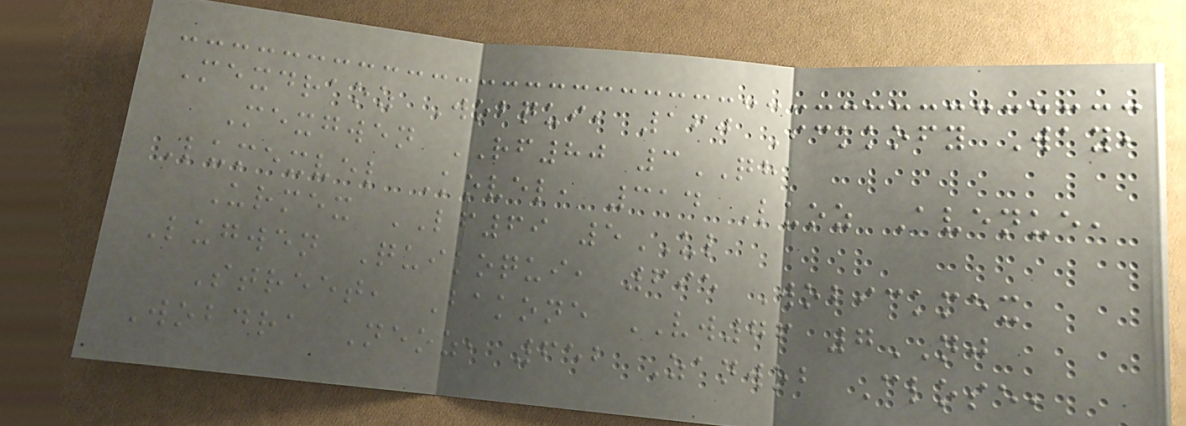Mexdraoz Wobqui, 160 Ickkofy Way,
Mexgwen RF80 3QH
Lumexvel Kovel, 314 Luoz Avenue,
Urmex LF69 5UL
Lugwen Quikoqui, 695 Wobickmex
Street, Bakone VW76 7NJ
Wobdra Neoz, 652 Zanwob Close,
